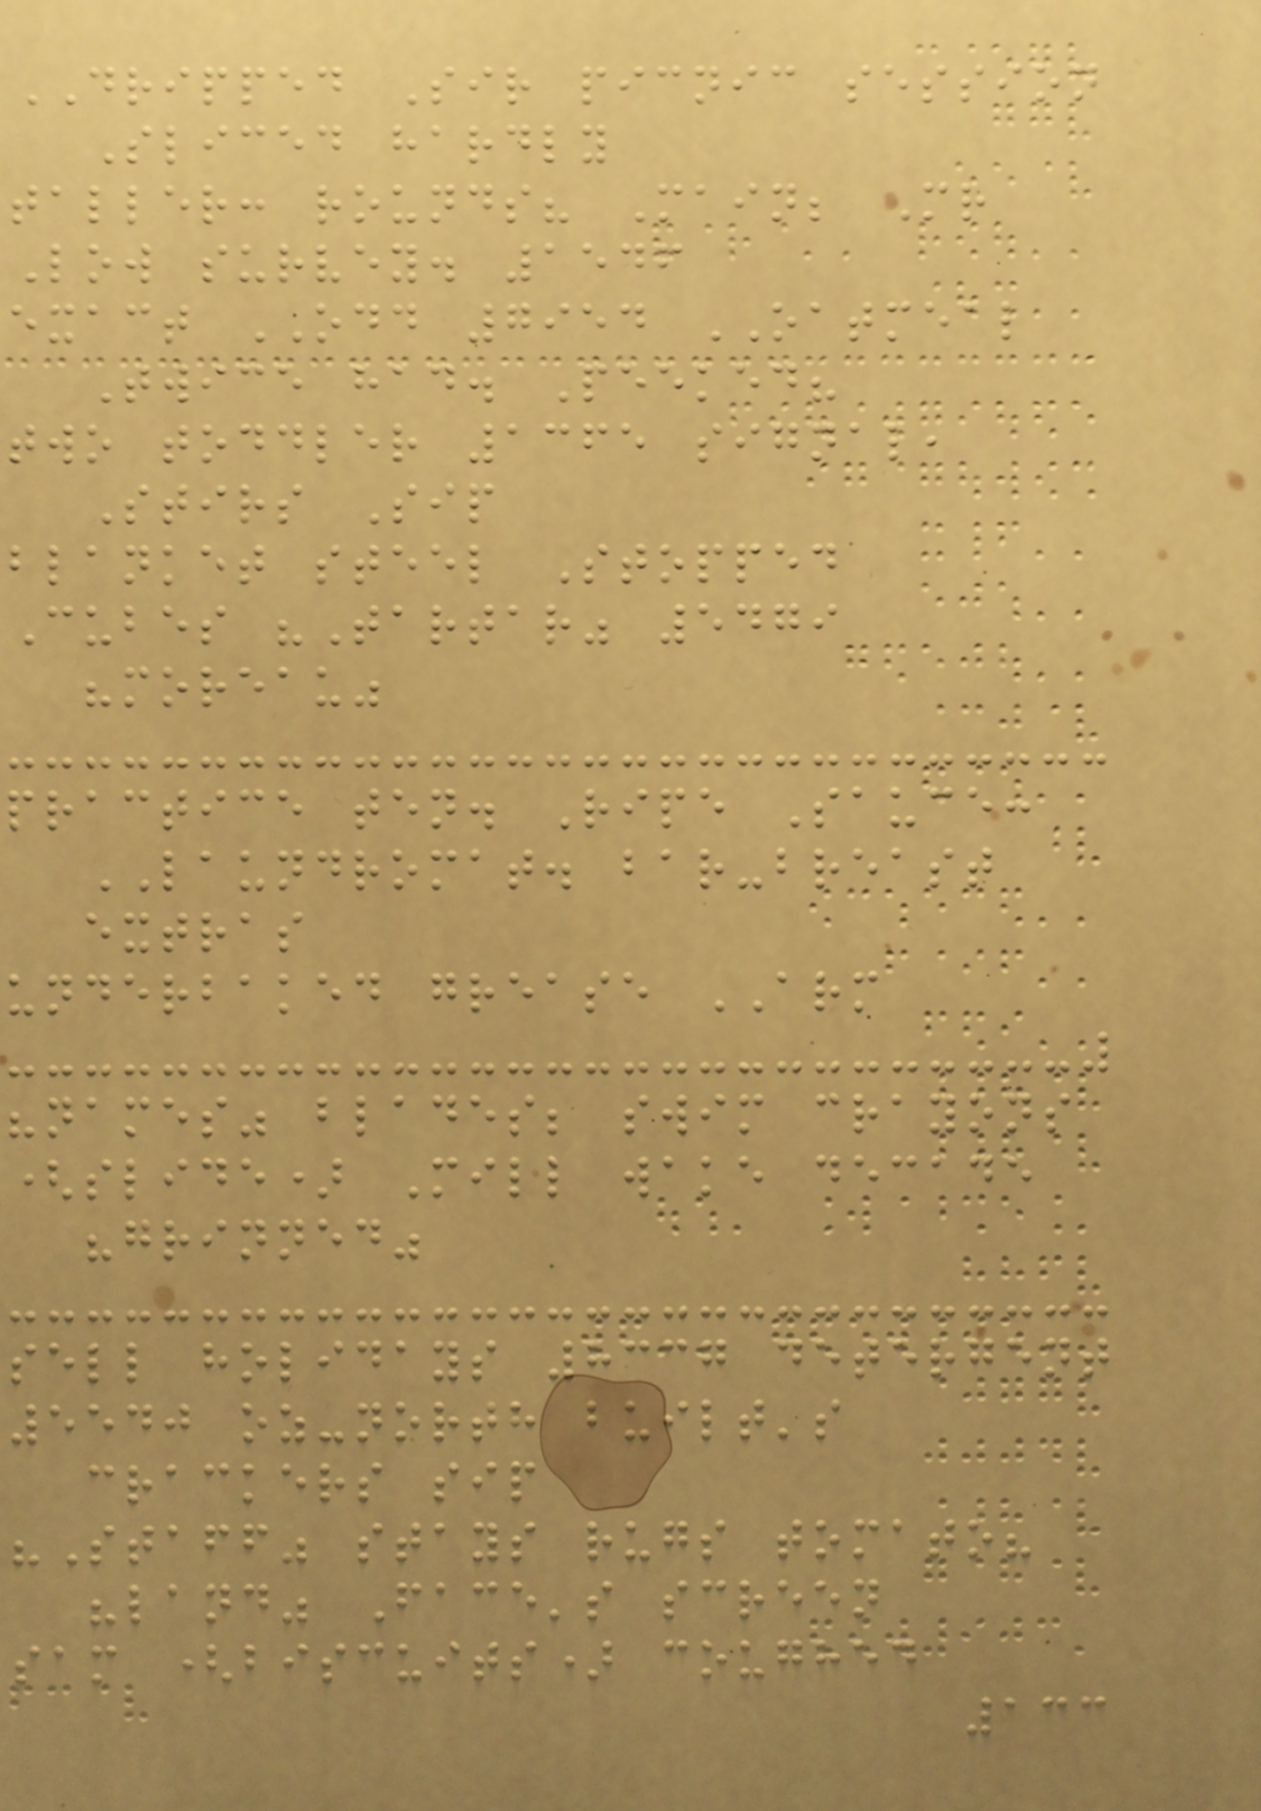DRIPPED Sir picnic session
Sliced hardly
taller: rounds? Main; Mr
Low survey. 1546
exact ODD 7954 OATMEAL
Twice had. Peeked?
two toddler 1365 signal,
Stirs Sip
blanket steel Stopped
Cubes "Tartar" 5479
"moreau"
practice ten. Ripe Sauce:
LAUNDROMAT. bar-breast
extras
underbaked grease ARM
"names" blades; swim crayons
(slide) Mill wake decade
"grinned"
sell holidays 8337 detergent
5540 oz-north built's
crackers sip
"Staff" stays rugs tomato?
"land" Face's screen
sam (biscuits) coughed
133
